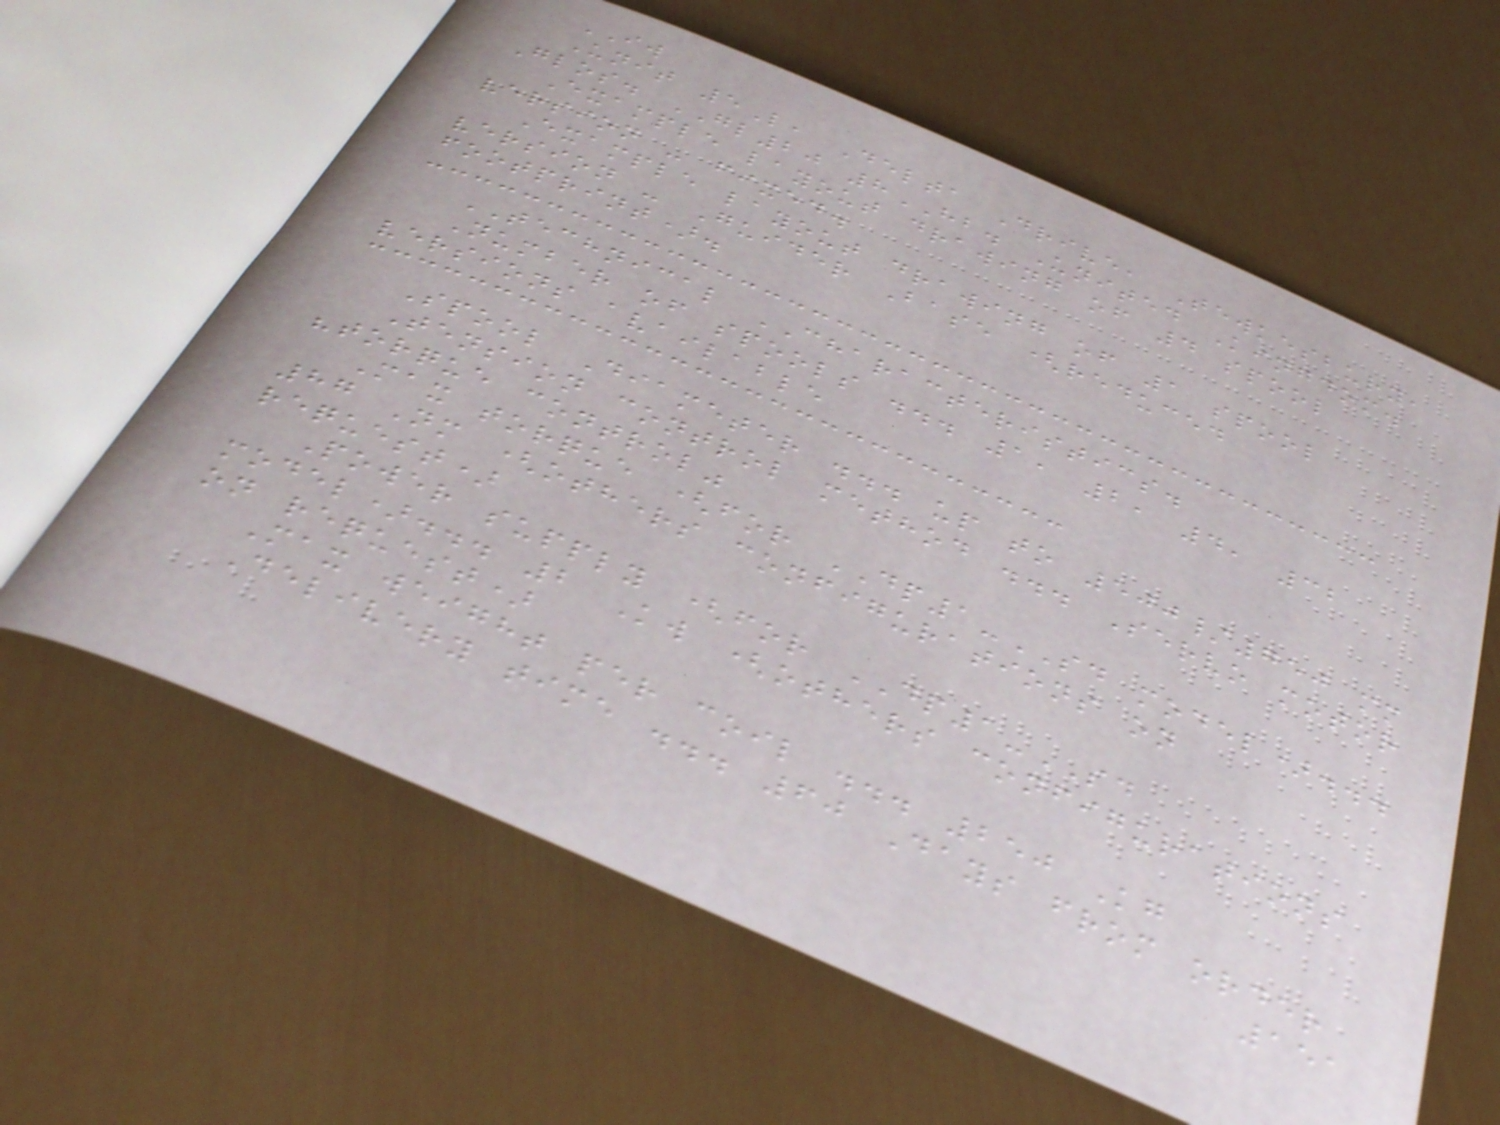IW
Unit 5L, Delta Drive, Tewkesbury,
Glos. GL20 8HB. United Kingdom.
Example layout drawing of 4 spool
version - fixed.
Example layout drawing of 1 spool
version - Guider Base (reduced
footprint).
TECHNICAL CHARACTERISTICS.
Number of spools ... 1, 2, 4, 32
versions available
Spool Diameter ... up to 500/750 mm
Tension control method ... Servo motor
"torque control"
Max torque (for DP1-SD model)...
87 Nm (others configurations on
request)
Power supply (for DP1-SD
model)... 2 Kw (others configurations
on request)
Max weight per coil ... 250 Kg
Delivery time ... 60 Days from order
151
